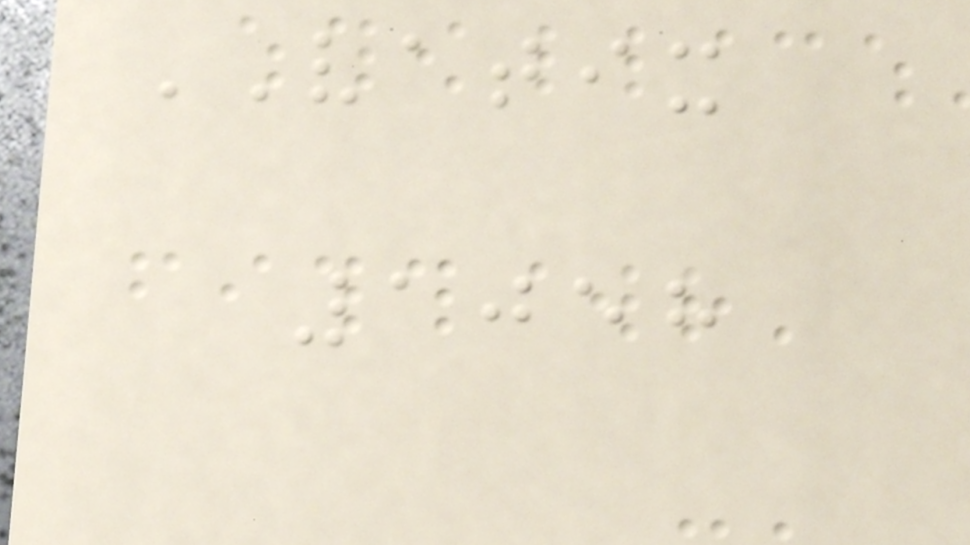VATIX
1058
